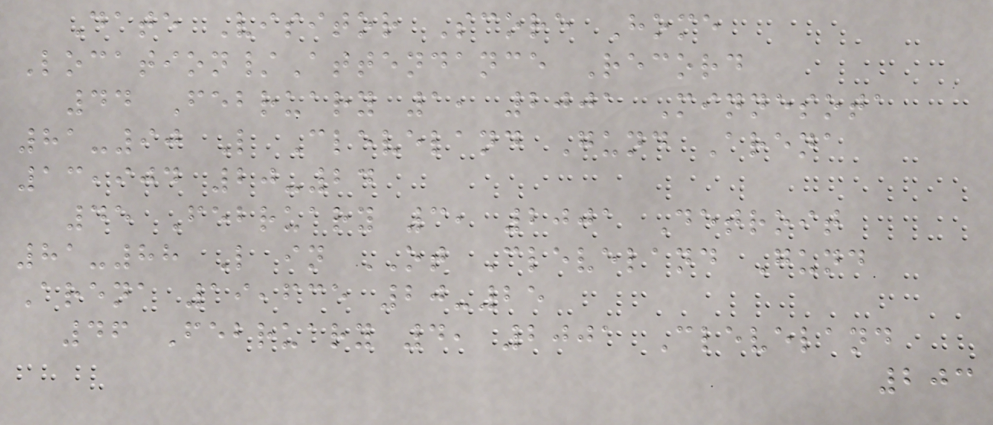Date Visitor Score Home
Location/Attendance Record
44 February 1, 2001 Minnesota
81-90 L Cleveland Gund Arena
13,904 20-24
45 February 3, 2001 Detroit
81-88 L in OT Cleveland Gund
Arena 19,635 20-25
46 February 4, 2001 Cleveland
203
